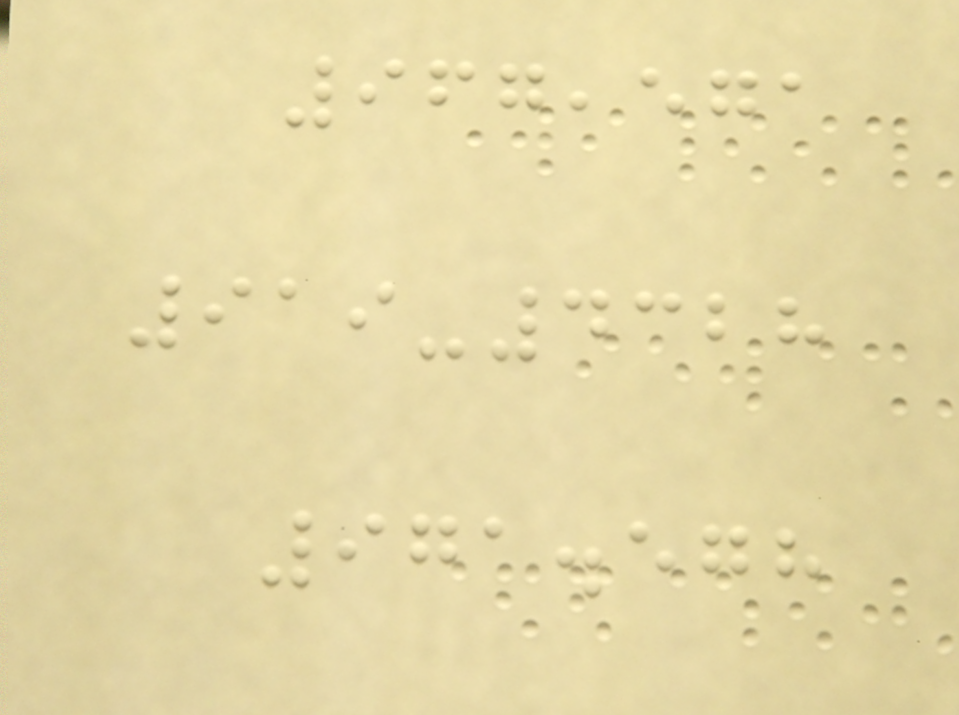967,571
919-4328
971.578
